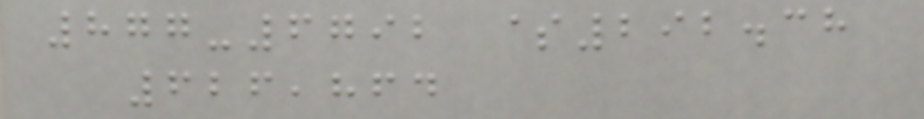877-6792 $292.38
626,864
